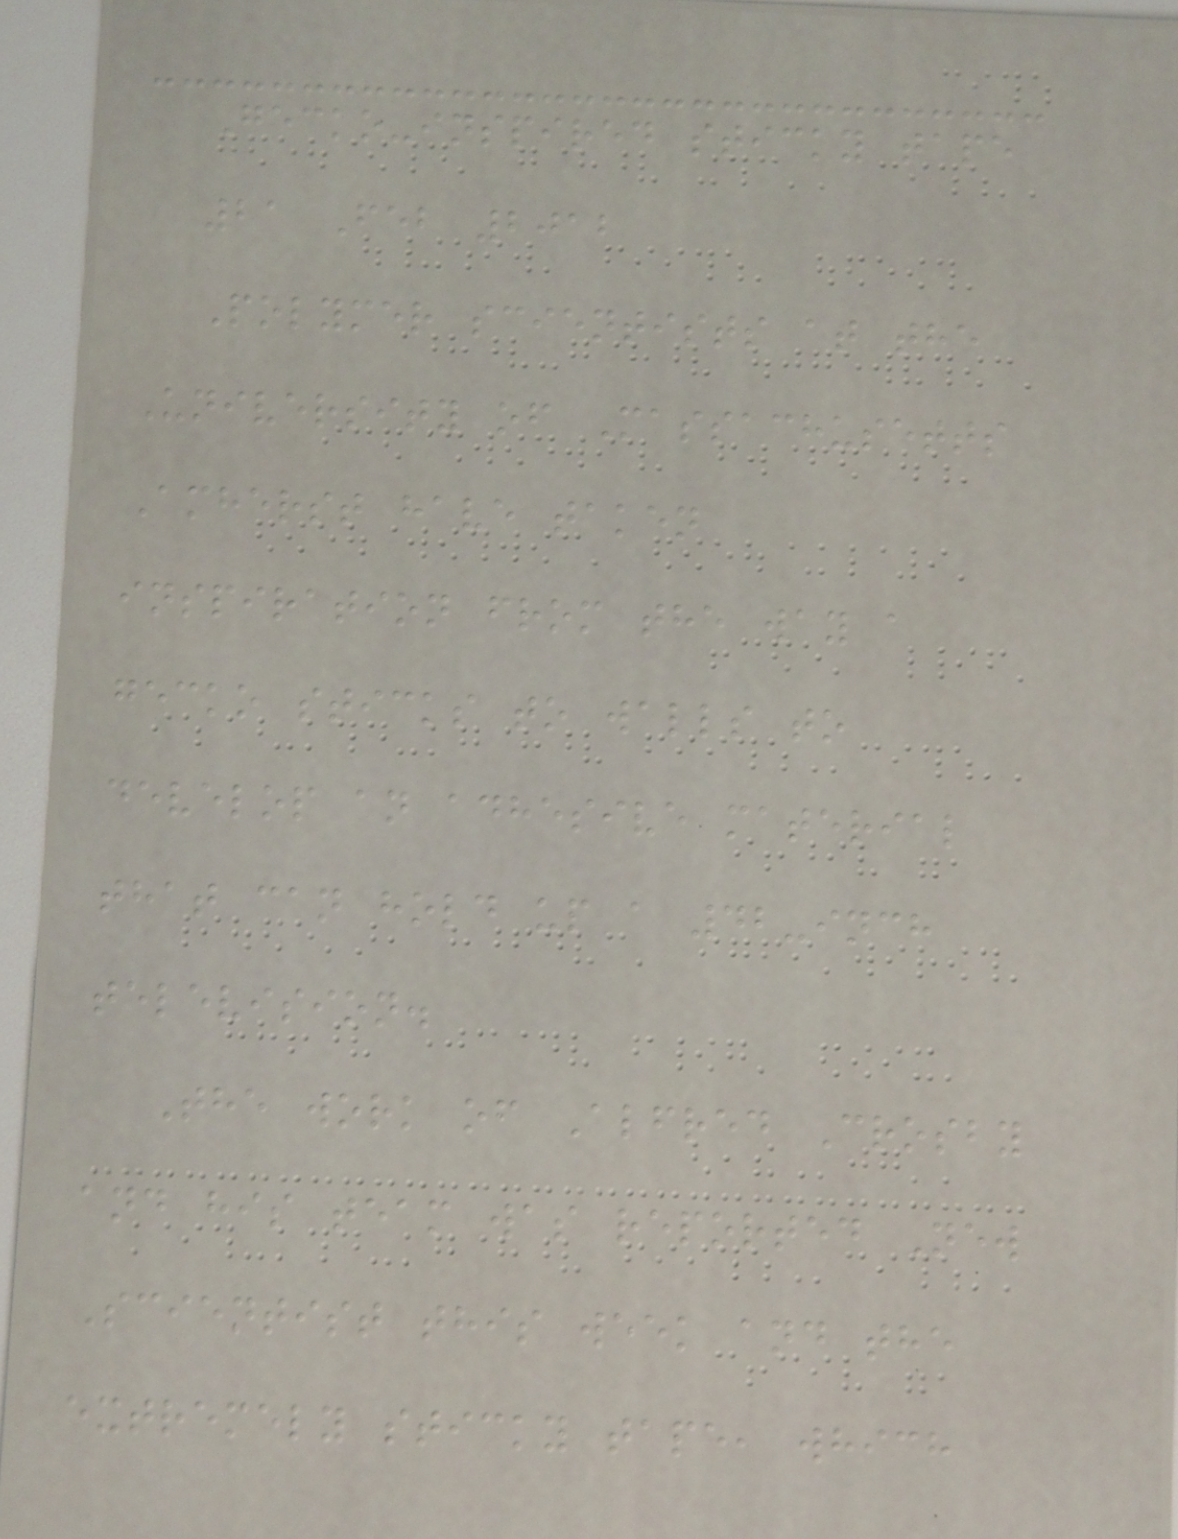Gecko-inspired sticky tape
21 Feb 2012
Polymer scientists at the
University of Massachusetts
Amherst have taken
inspiration from the way a
gecko sticks to walls to
develop an adhesive material
that can hold up a 42-inch
television.
The work of Alfred Crosby
and his team was reported New
Scientist this week and the
extremely sticky tape, which
